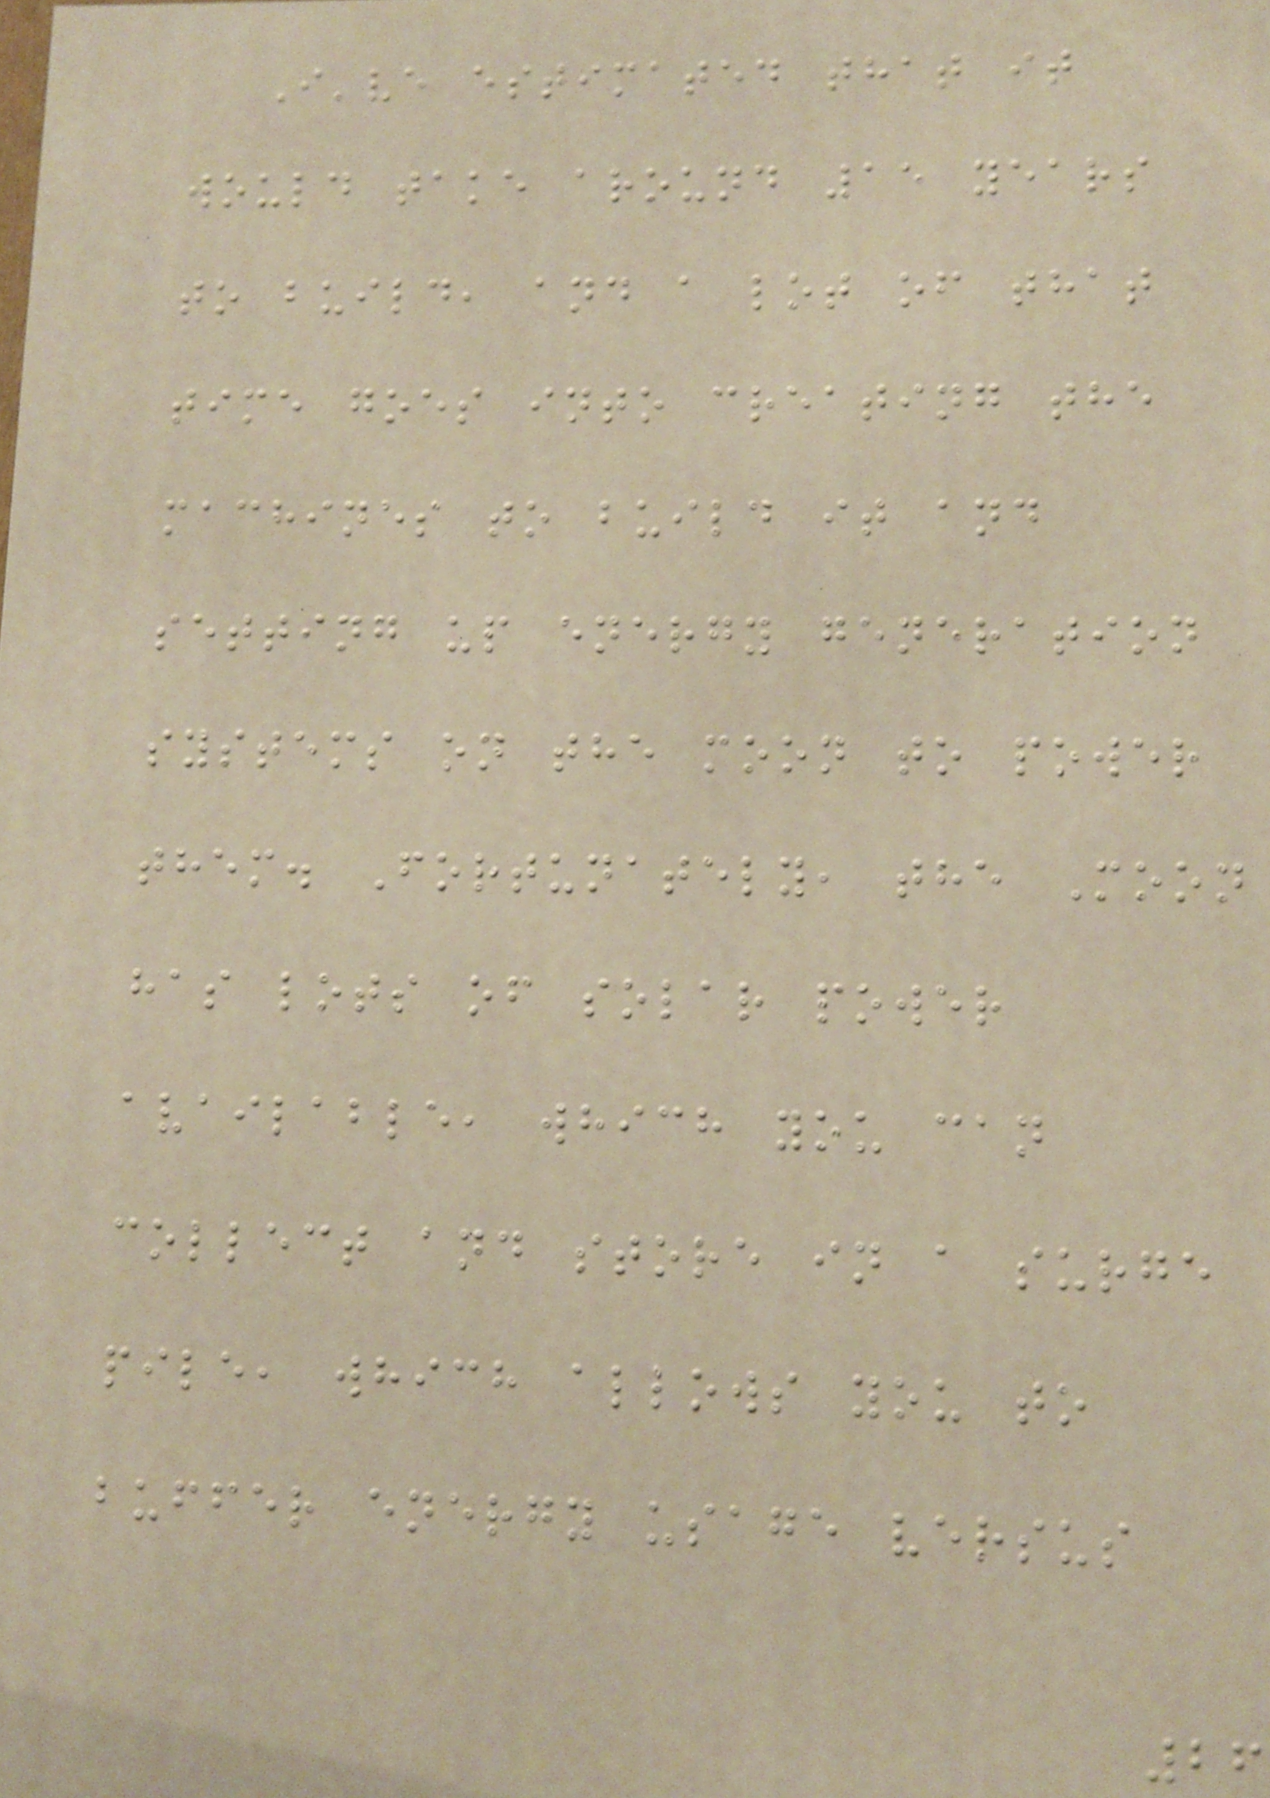I've estimated that it
would take around 15 years
to build, and a lot of that
time goes into creating the
machines to build it and
setting up energy generation
systems on the moon to power
them. Fortunately, the Moon
has lots of solar power
available, which you can
collect and store in a surge
pile, which allows you to
buffer energy usage versus
26
